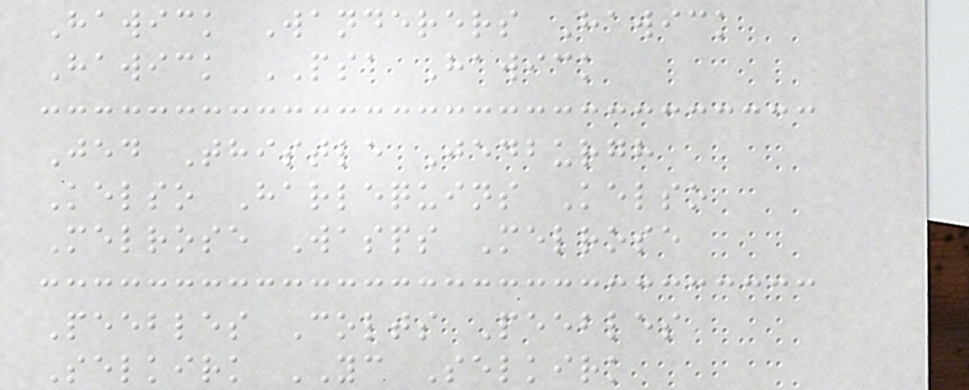Hawick Wanderers Hawick
Hawick PSA Hawick
Jed Thistle Jedburgh
Kelso Harlequins Kelso
Melrose Wasps Melrose
Peebles Colts Peebles
Selkirk YC Selkirk
